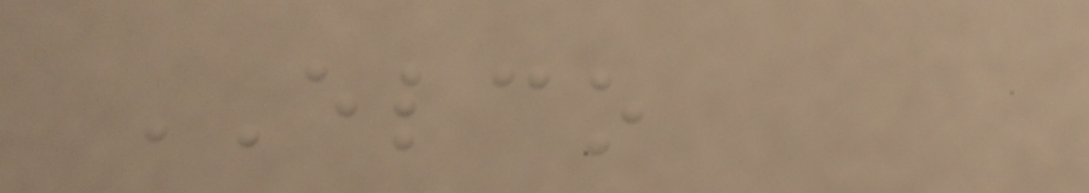ELCO
